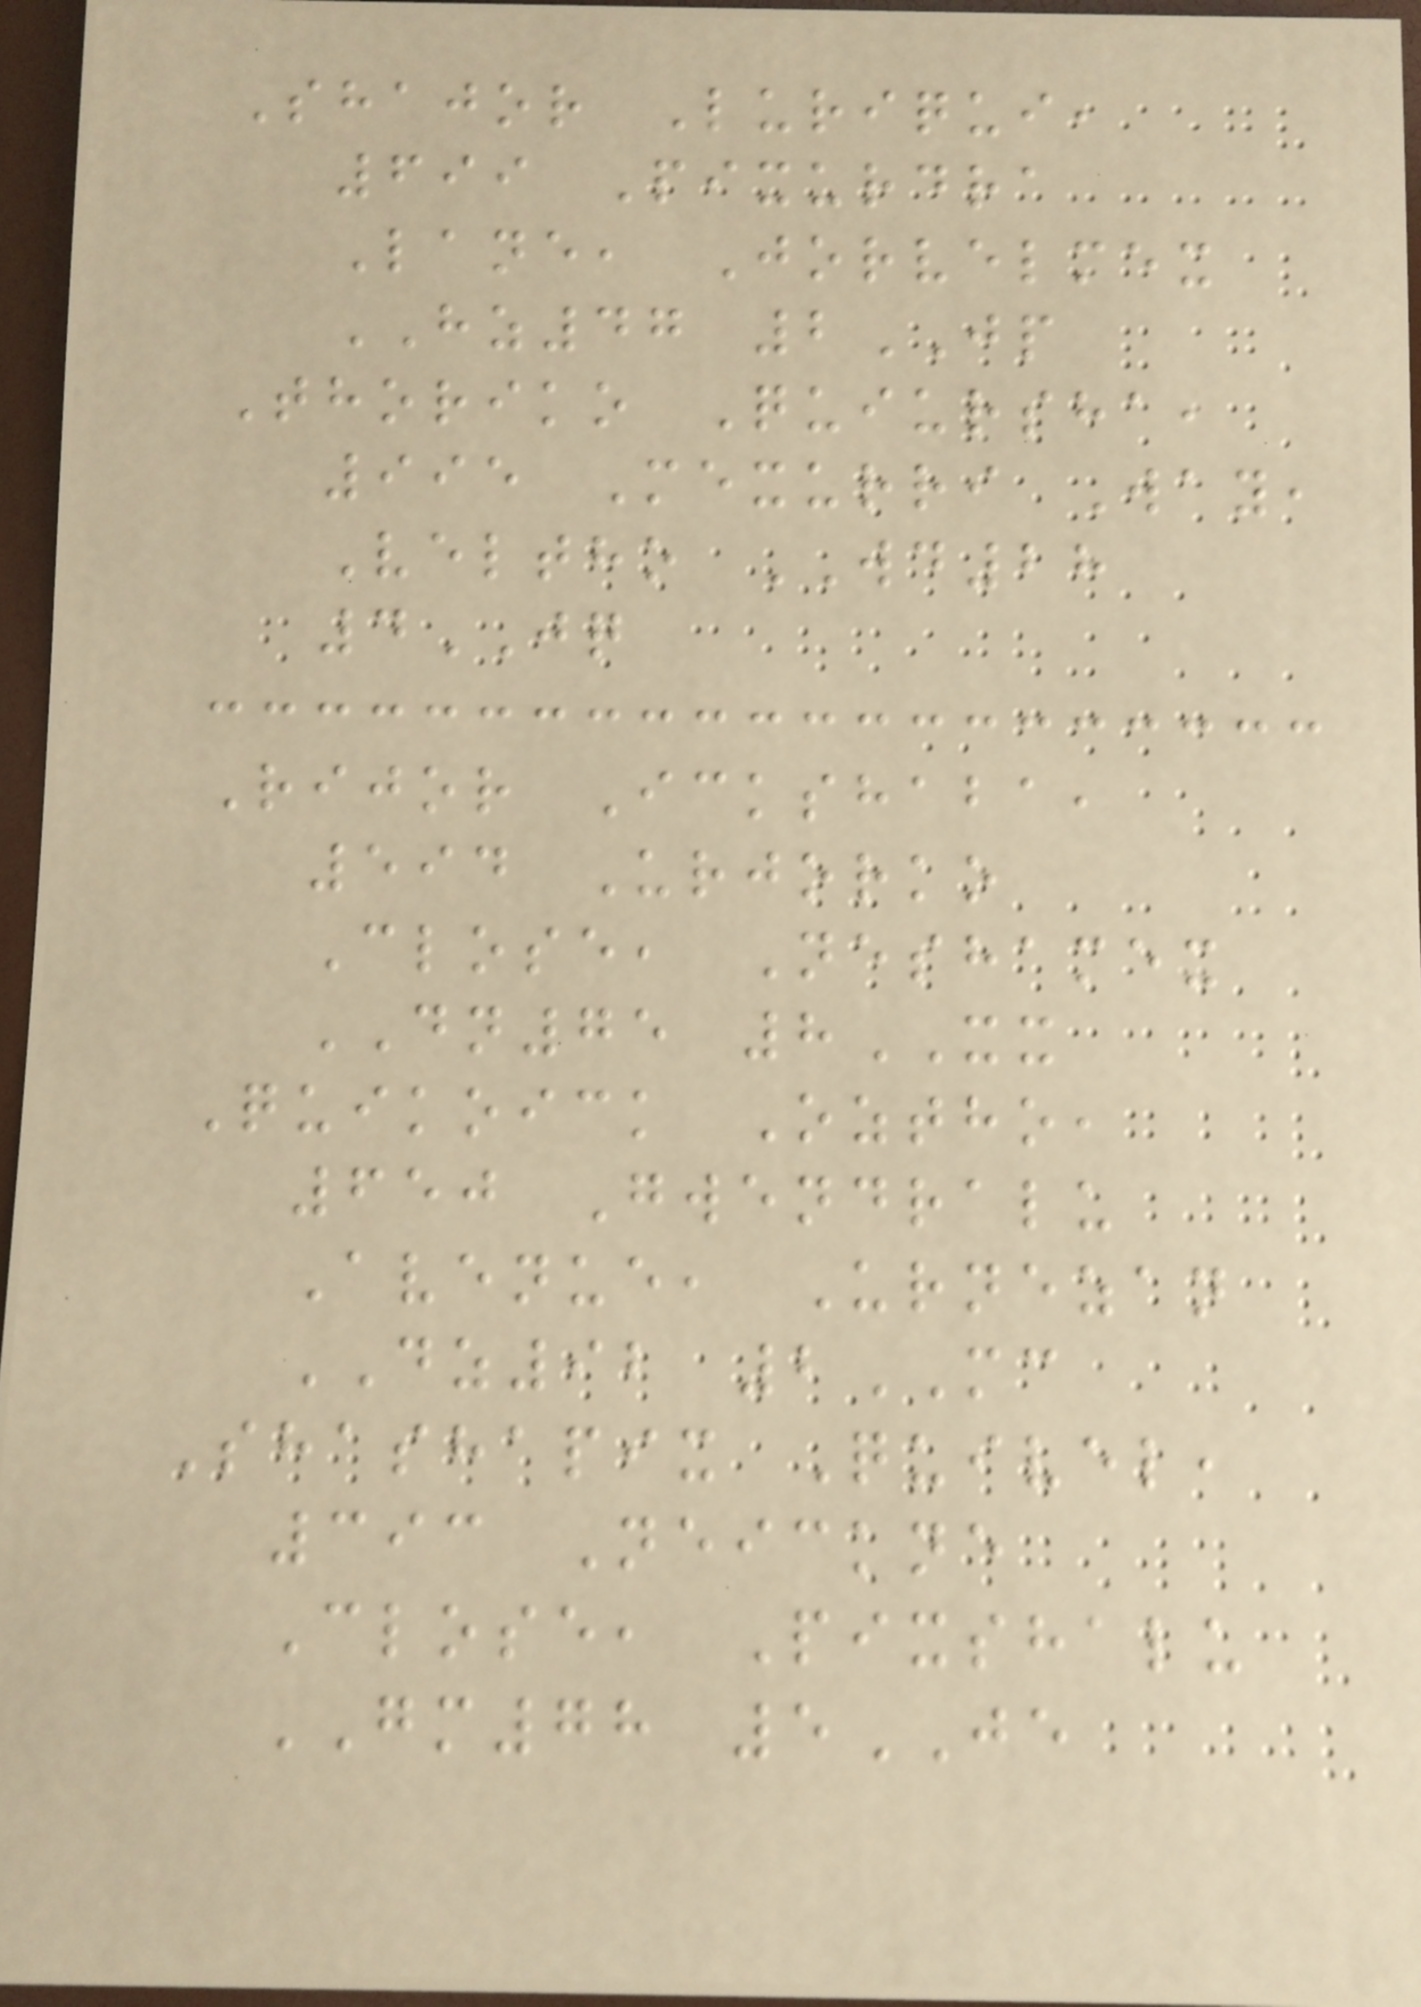Shajor Luriqui,
699 Pixurdra
Lane, Jorvelmex
HZ47 2JP
Thoriko Quiursha,
995 Mexurri Way,
Veltho WD28
4JQ
Rijor Ickshaba,
594 Urjorko
Close, Neshamex
DN75 8XX
Quikoick Oztho,
650 Gwendralu
Avenue, Urnezan
DZ92 2MC
Shashapix Quivel,
393 Neickne
Close, Pixshalu
GM78 5JE
